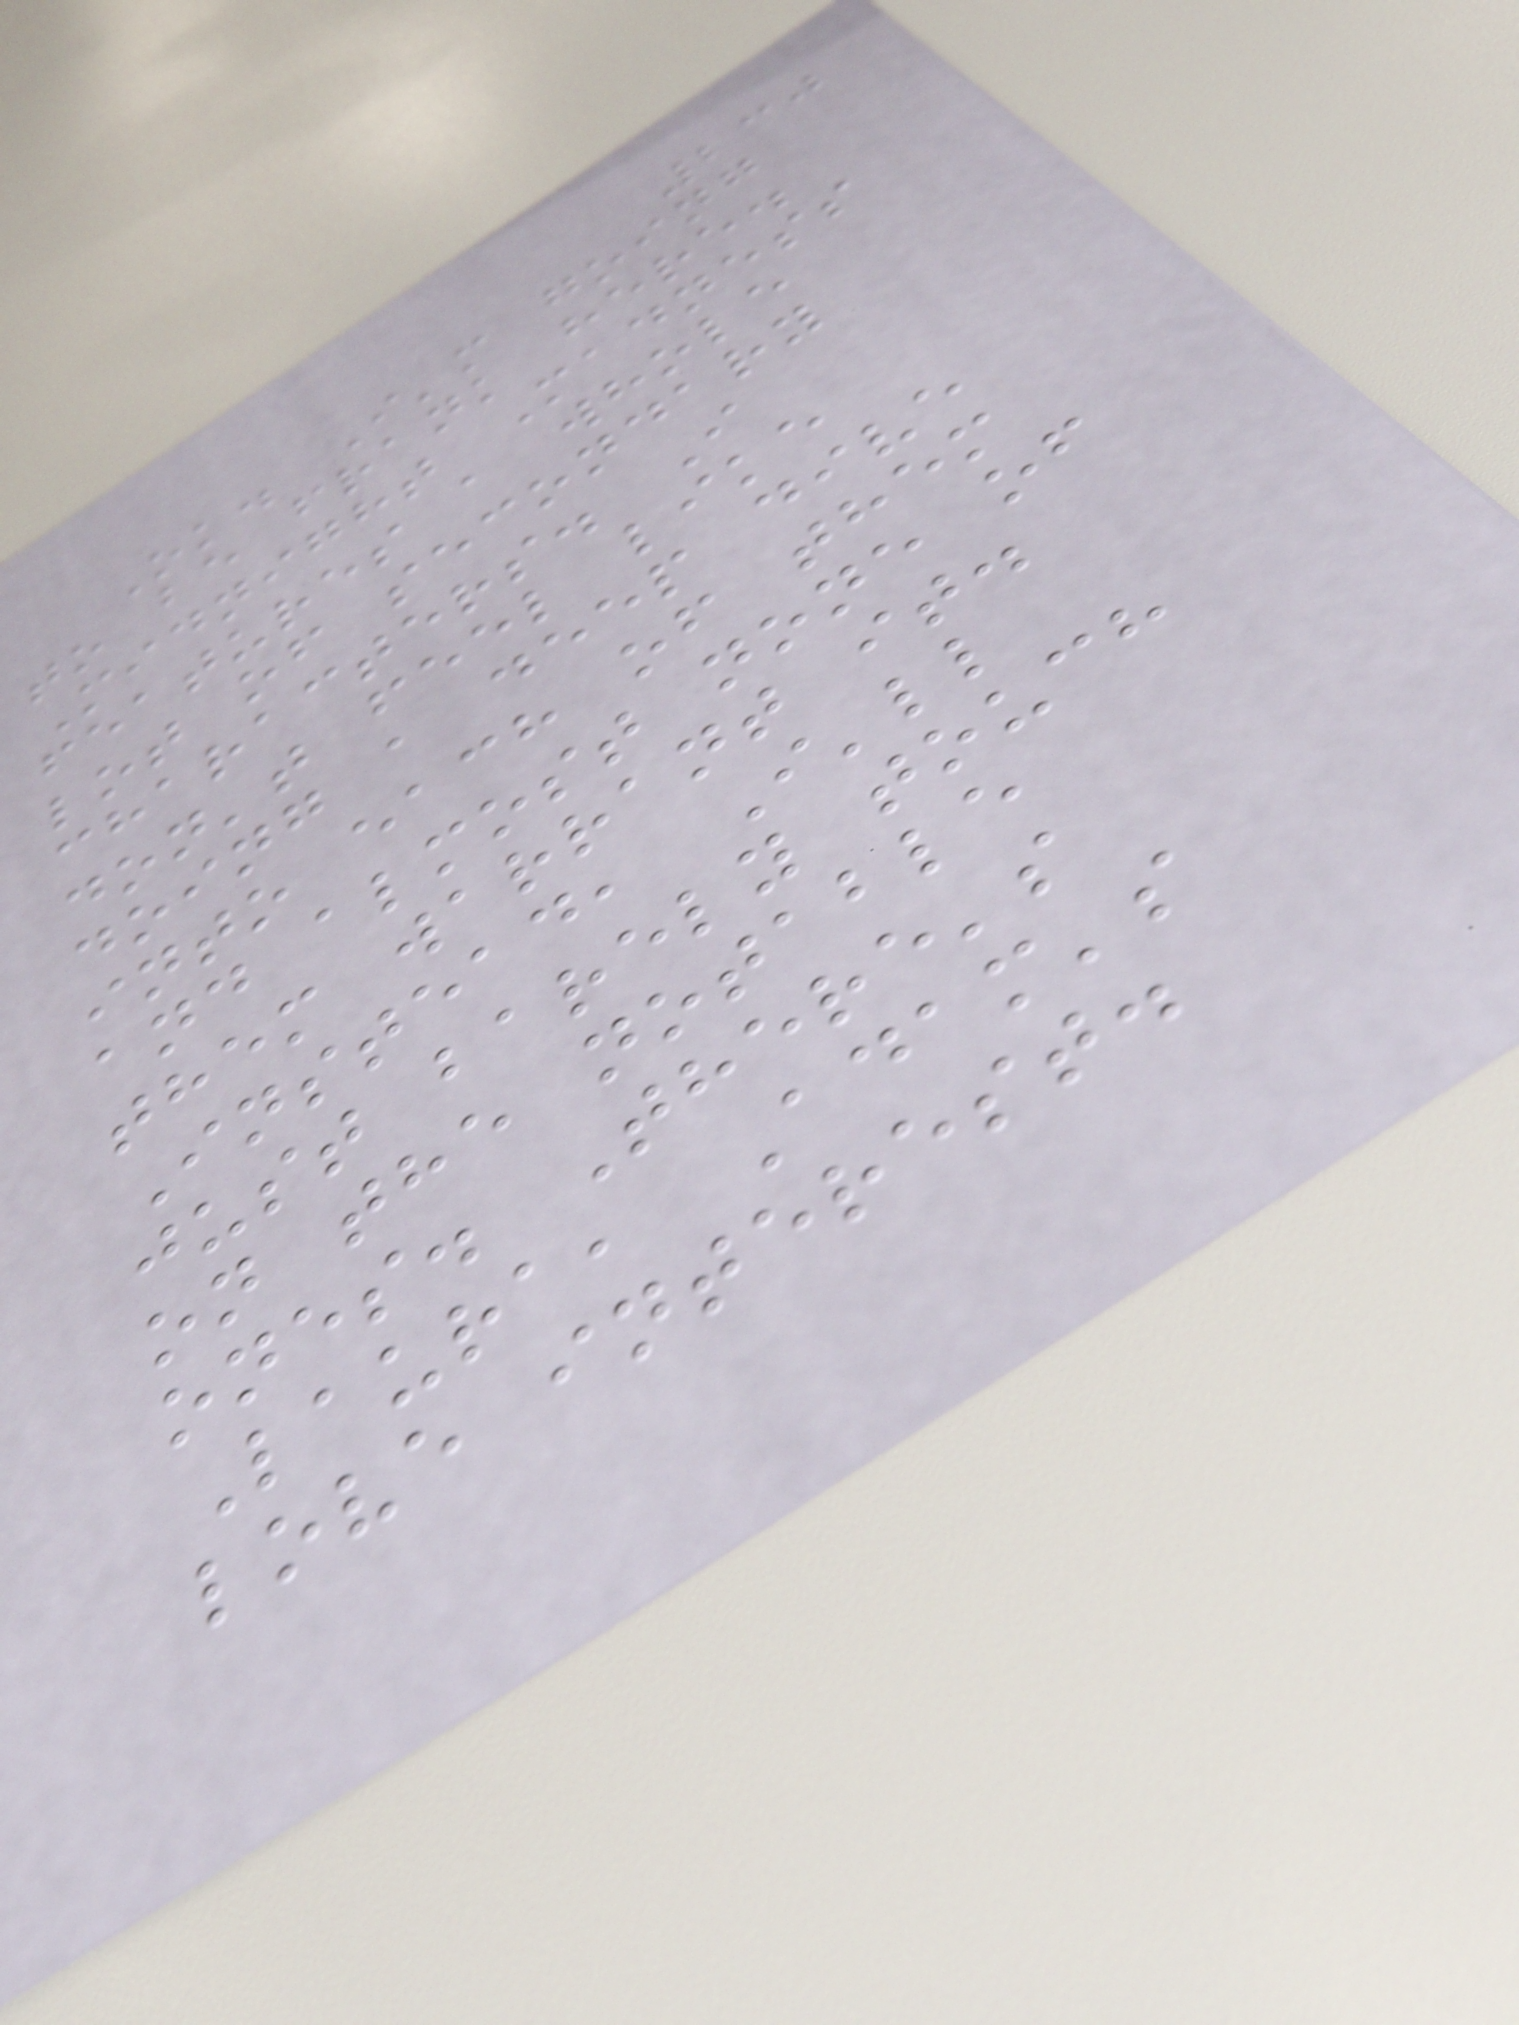230
Ok. I'm going
to be frank here.
Midnight Madness
features a whole
lot of secondary
characters. I
don't feel like
doing a deep dive
into each of them
and almost none of
them warrant it.
Instead, I'll
just barely touch
on the notable
ones. There's
Laura, Adam's
love interest.
